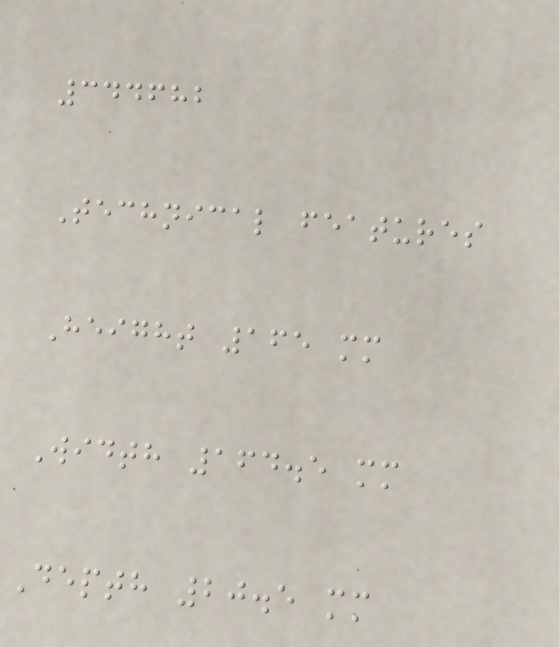344682
Technical features
Height 165 mm
Width 164.5 mm
Depth 20.5 mm
